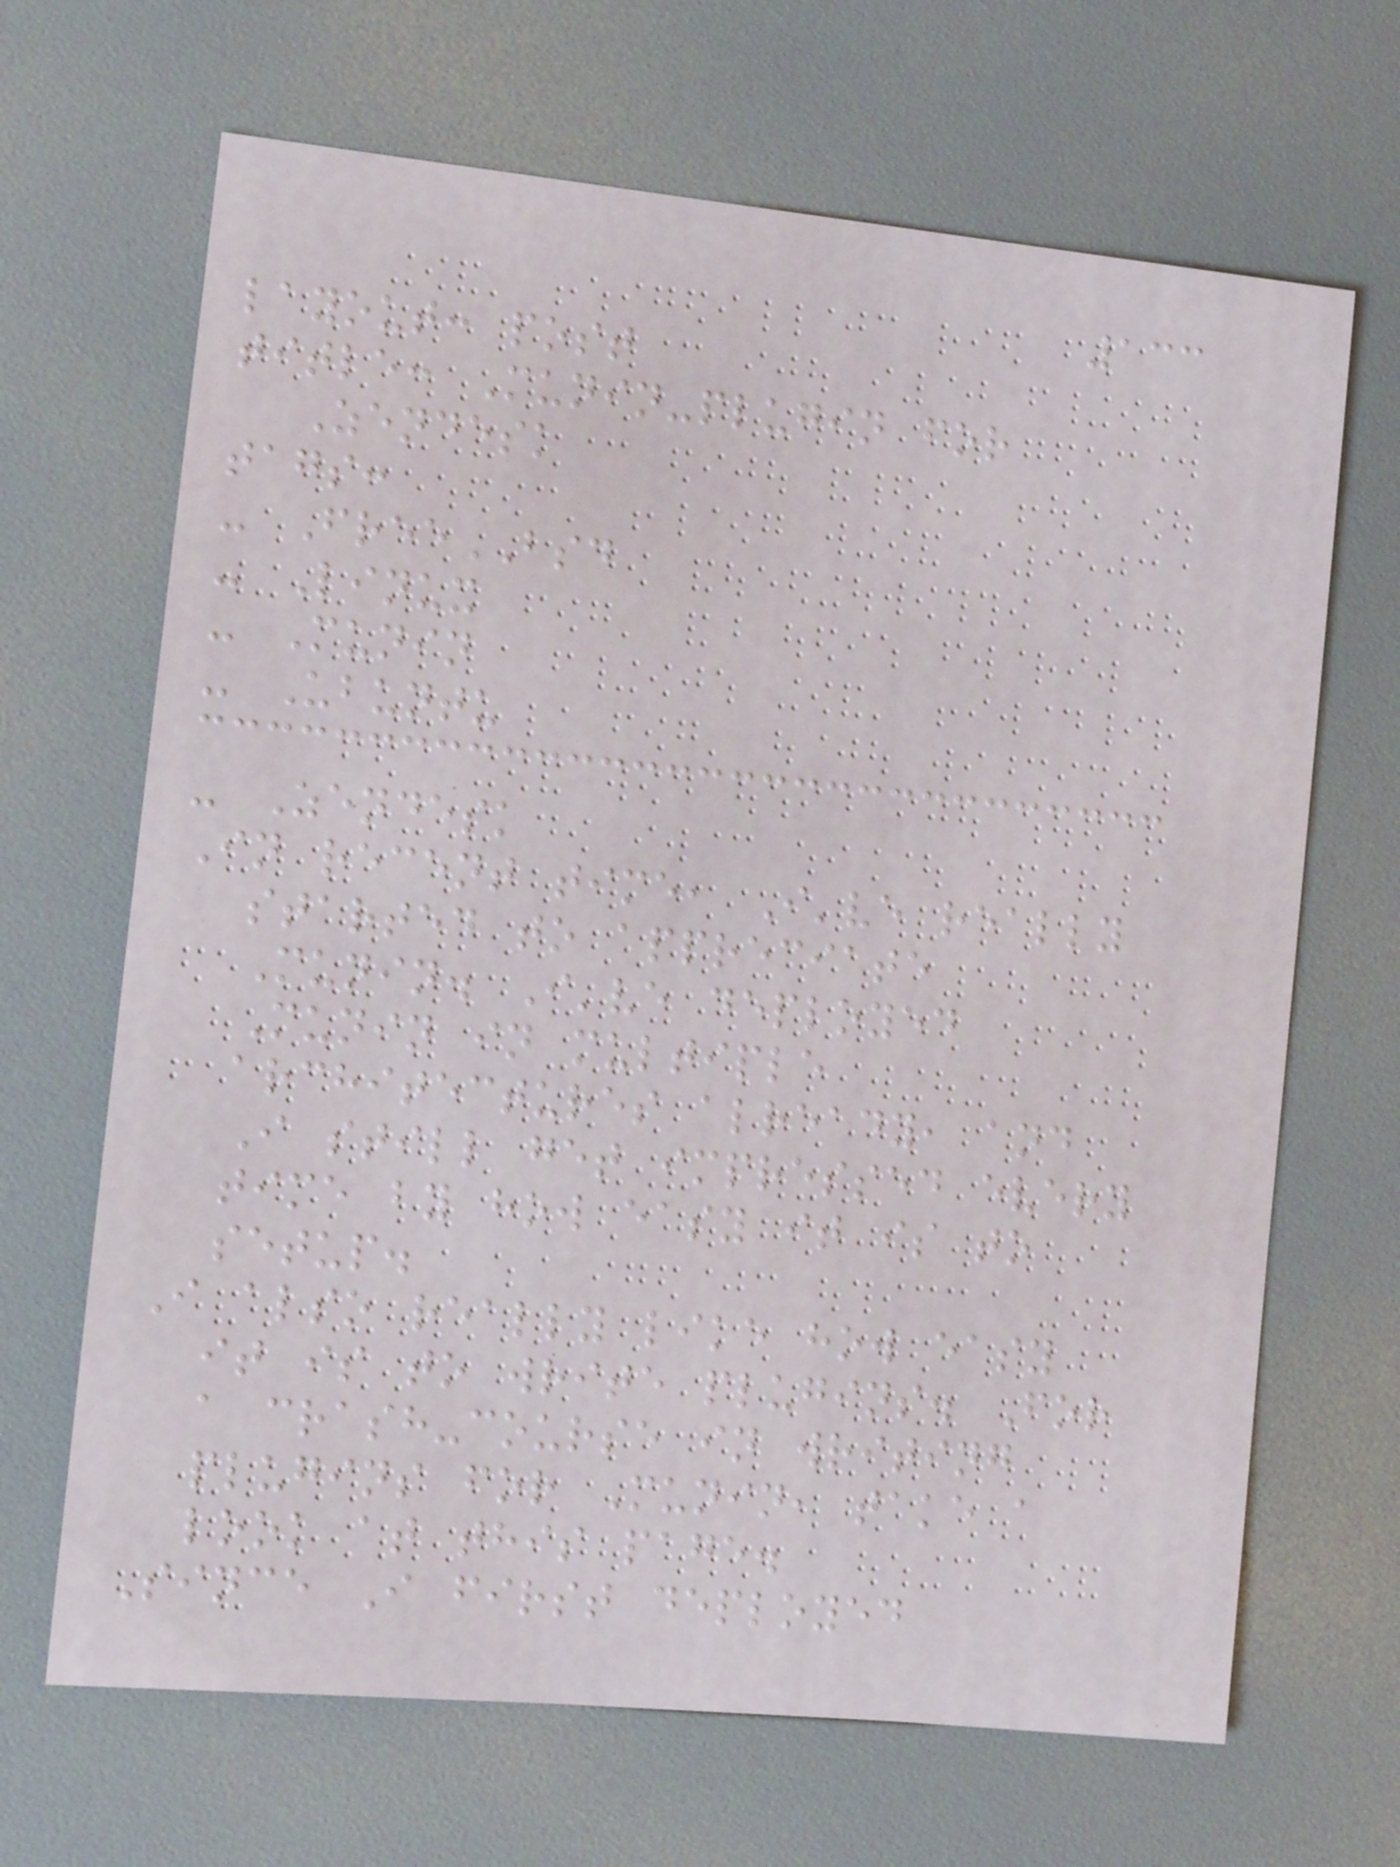133
layout: post
title: Munin-plugin for
Zendesk
tags:
- FreeBSD
- Linux
- Munin
- Ubuntu
- Zendesk
In recent time, I've really
started to appreciate
Munin. I've deployed
Munin in multiple
architectures already, and
I still get impressed every
time by how easy it is to
setup.
I also really like how easy
it is to write plugins. For
a crash-course in writing
plugins for Munin, take a
look at this page.
Since I first deployed
